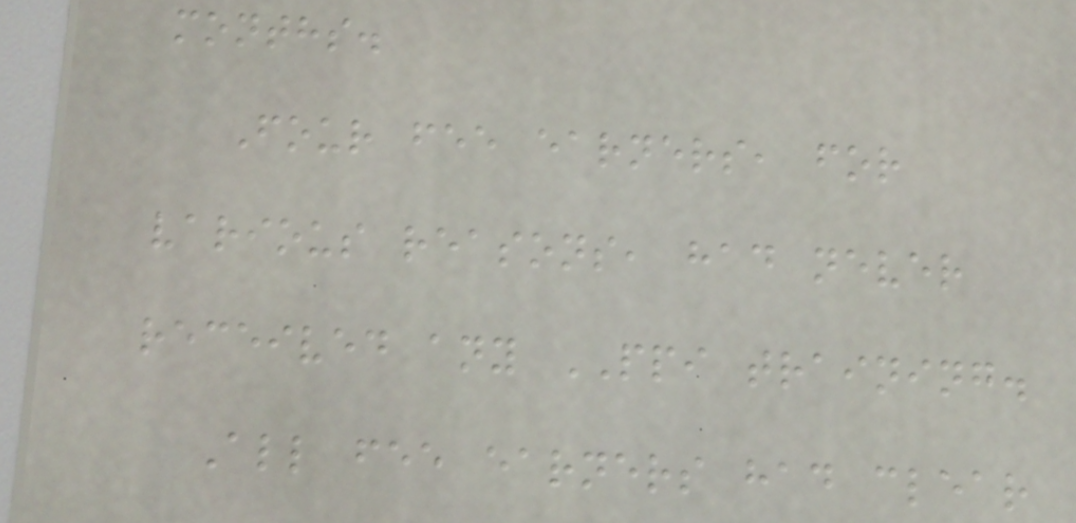months.
Four fee earners, for
various reasons, had never
received any PPI training.
All fee earners had clear
